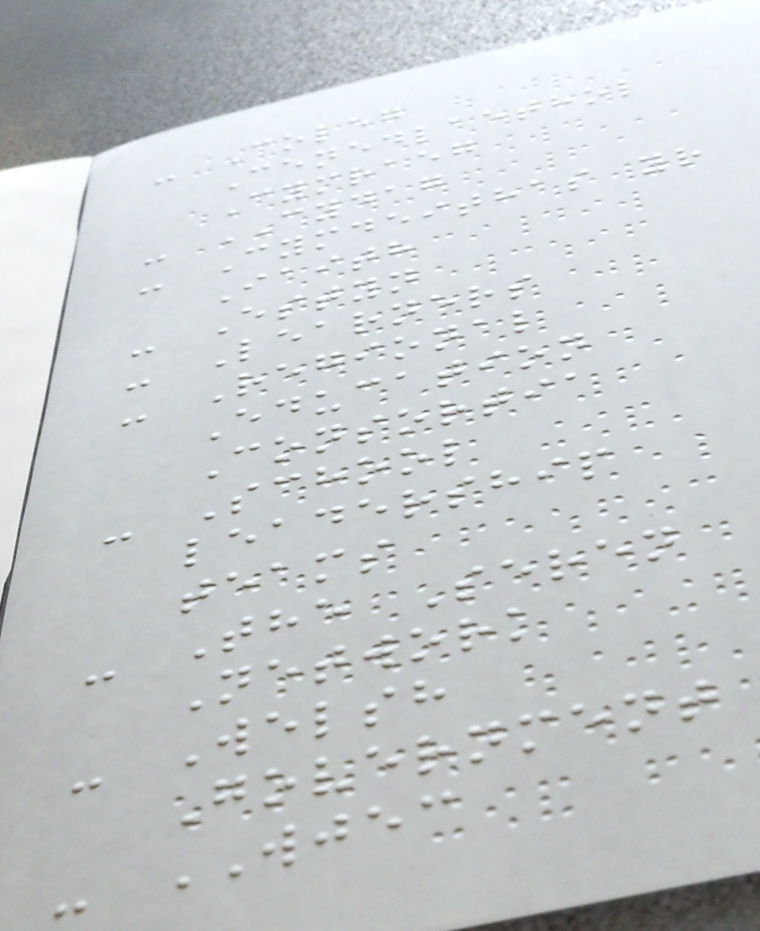- Coleg
Cenedlaethol
Cymraeg
- CYDAG
- Cymdeithas yr
Iaith
- Estyn
- Learners
- Regional
Education
Consortia
- School
leadership
teams
- The Seren
Network
- Welsh
Government
- WJEC
